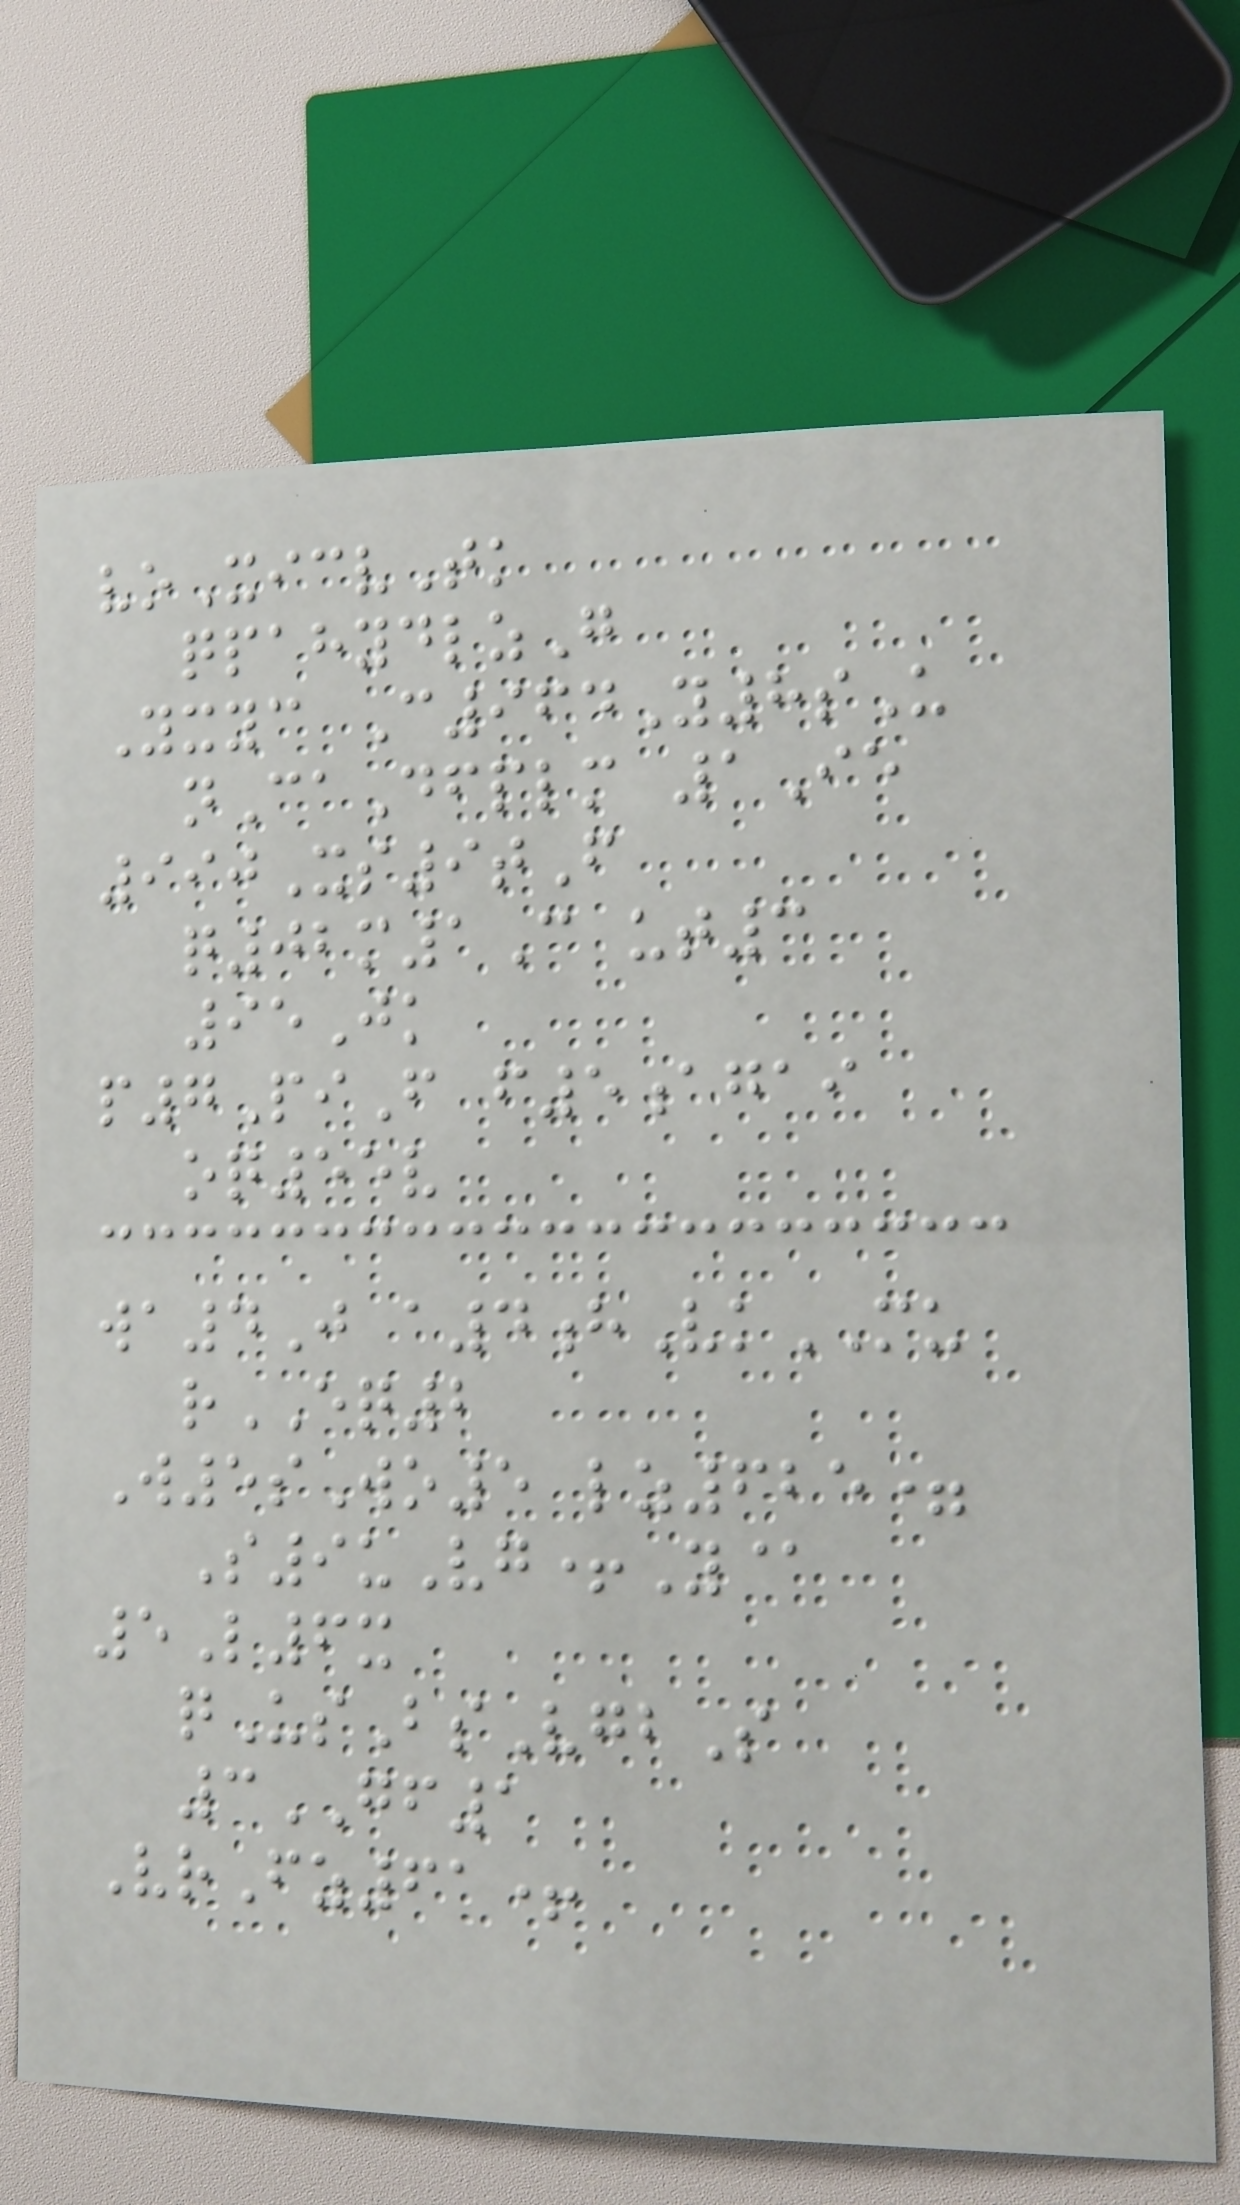voXicvTk
qpahydlzG
Yxyc C964Y8sU
nCaDfplm 1Ie
990Xs9tF
q02m1C ut3
95Jk
p7PiF f5agai
oq55v
wa4J a4hVkMU
rEQ2
W5sWo5 lz625=
S9uVg+Y@
5L6x
qUsBsVgbS
3GF1
VrFz61+
